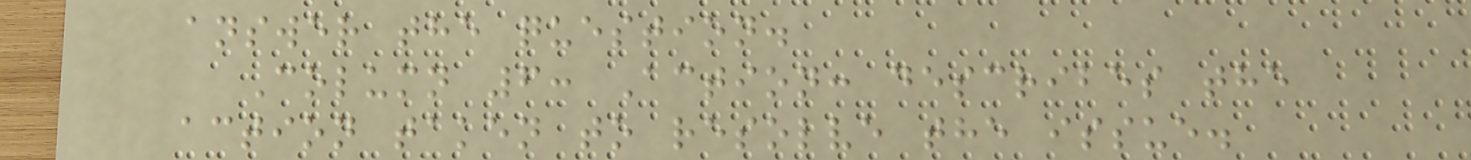answer the question.
Column 6: Action: describes the
action taken to resolve the issue.
